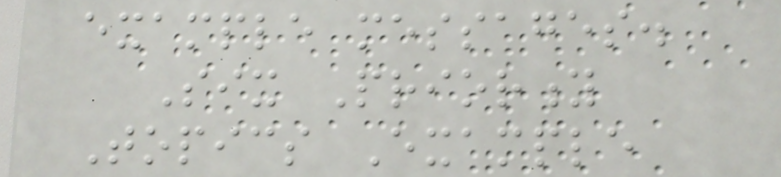example messages.
Six Priority
Topics Example
